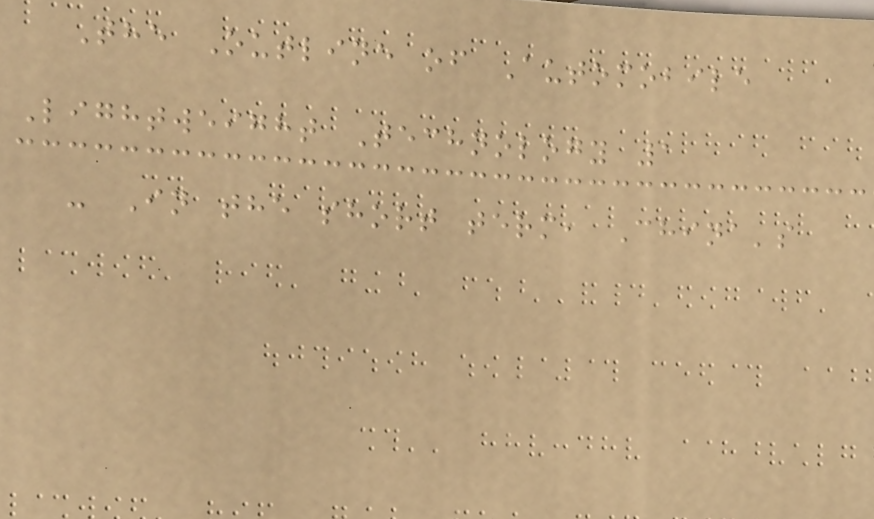The Outline of Automobile
Lightweight Technology 1
- In the short term, China's
